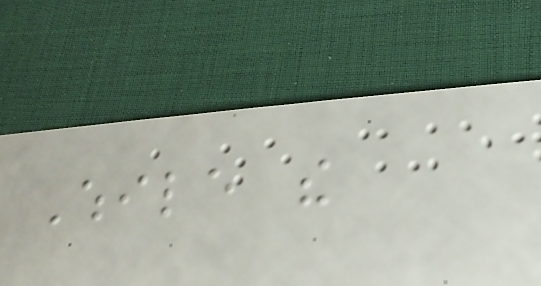While the
